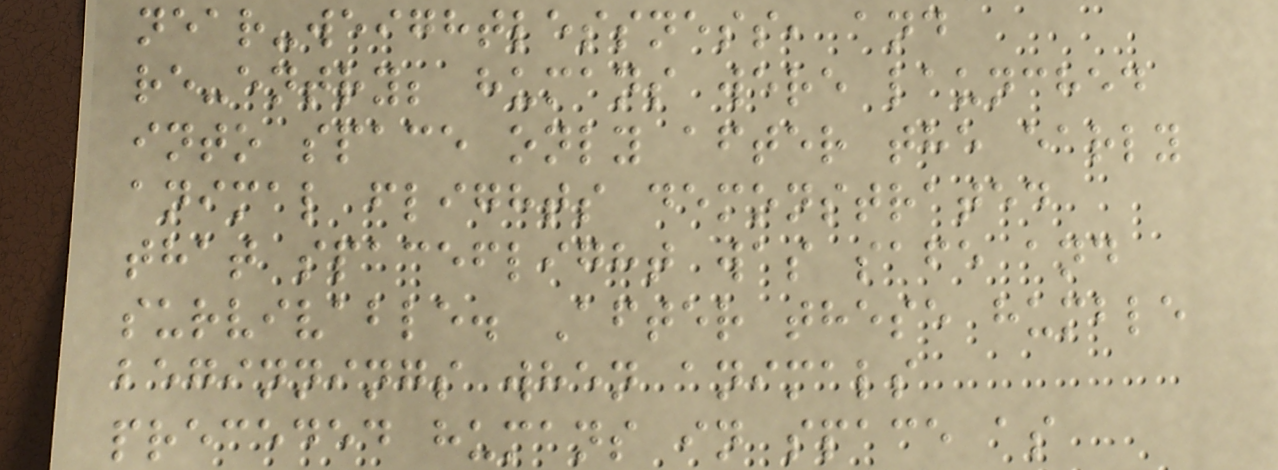near-weightlessness, and
re-entry; humans were launched
into space only after the early
animal flights demonstrated
that spaceflight was safe and
survivable. After these humble
beginnings when animals
preceded humans in space as
